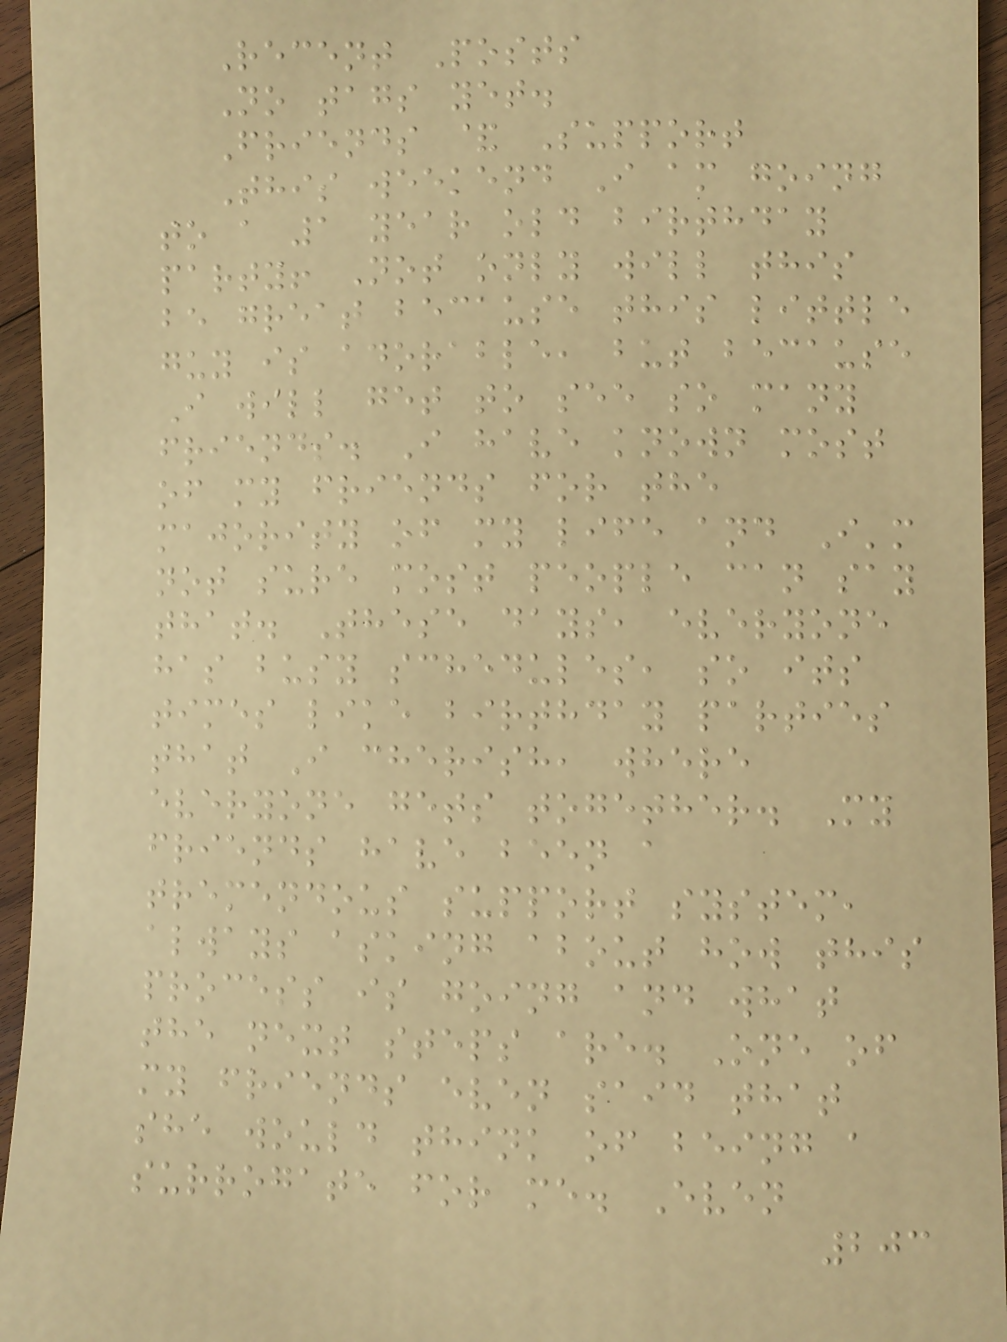Recent Posts
No tags yet.
Friends & Support
This weekend I am going
to a 1 year old birthday
party! Not only will this
be great because this little
guy is adorable, but because
I will get to see so many
friends. I have known most
of my friends for the
majority of my life and I'm
not sure most people can say
that. These days, everyone
has busy schedules, so its
times like birthday parties
that I cherish, where
everyone gets together. My
friends have been a
tremendous support system,
always asking about how this
process is going and what
the next steps are. One of
my friends even said that
she would think of being a
surrogate for me. Even
203
